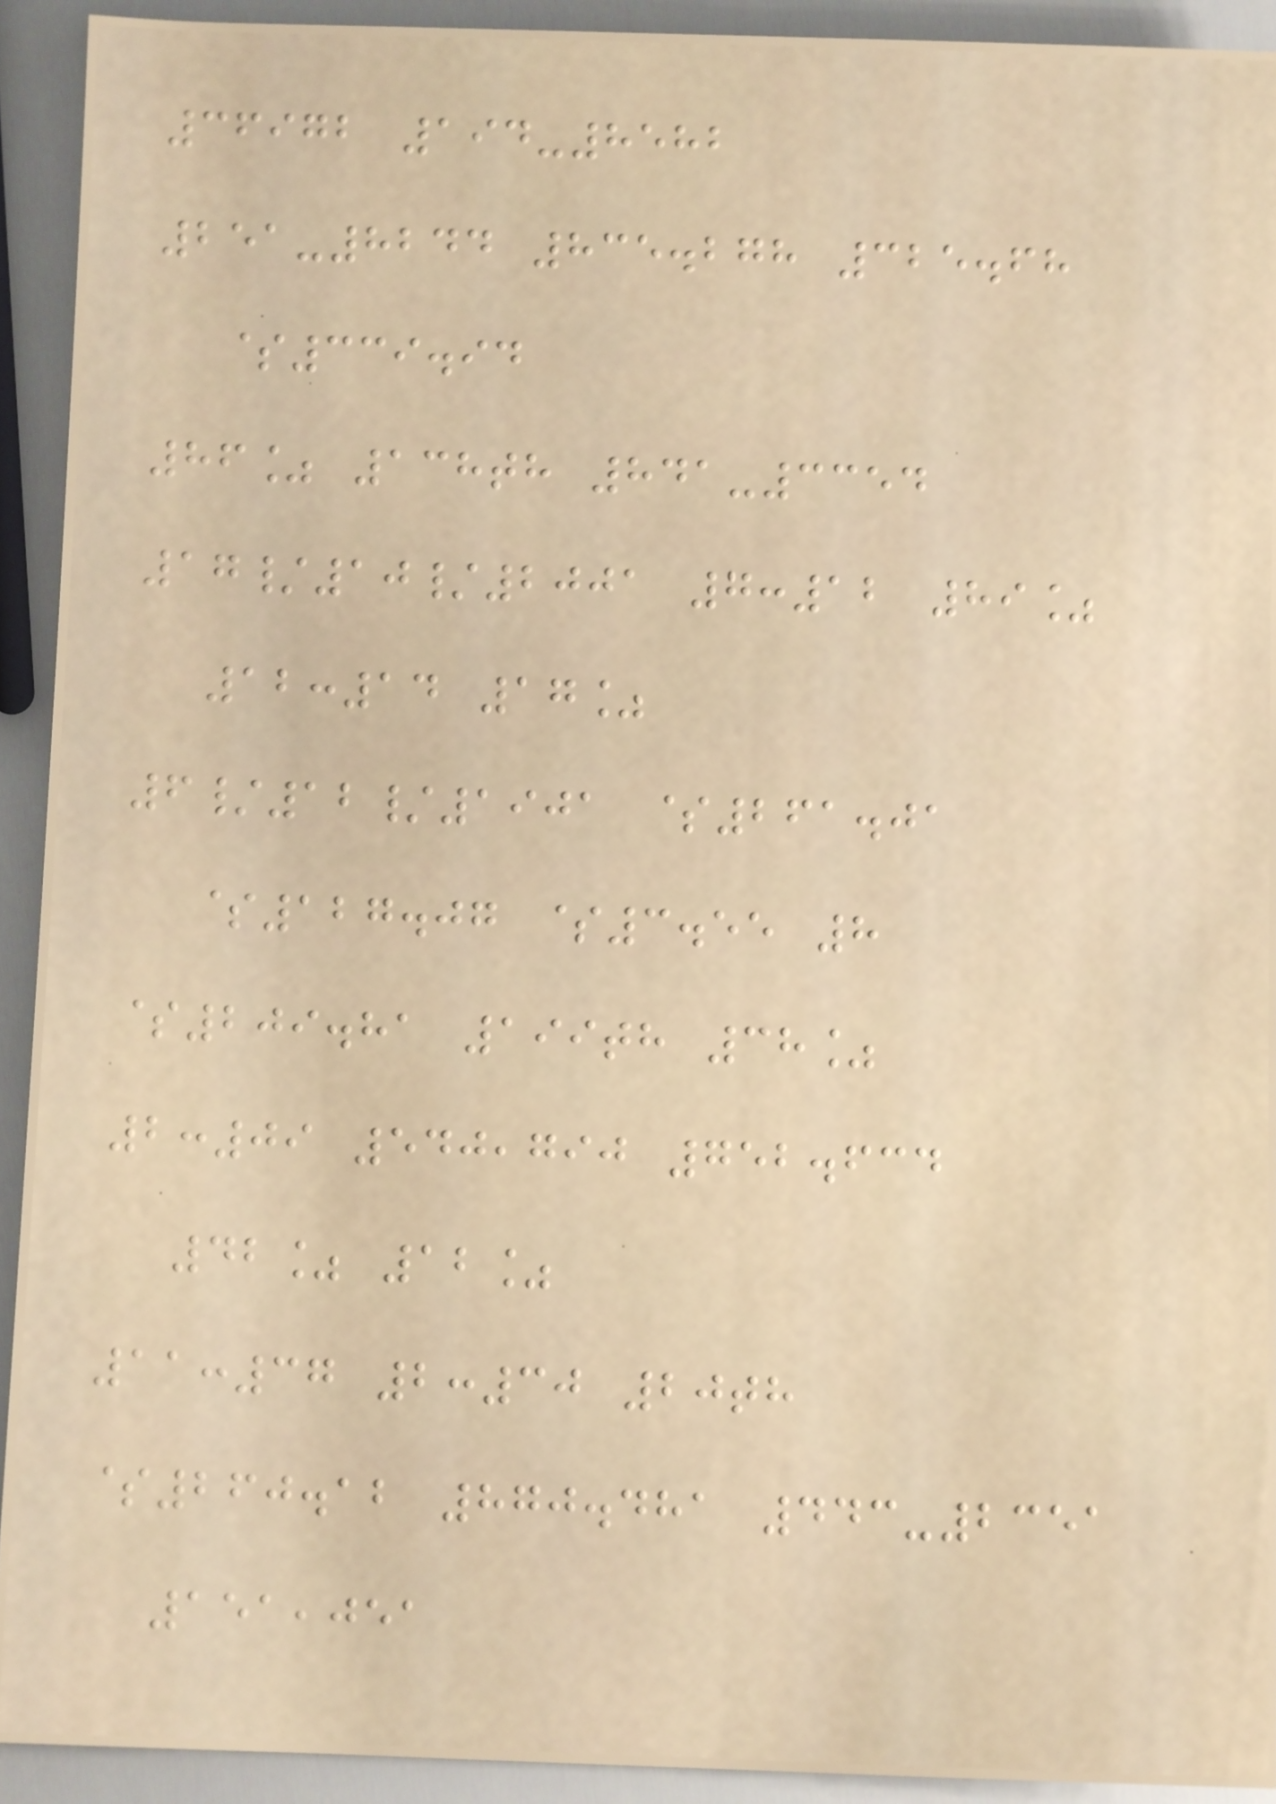36972 194-8582
251-8244 835.278 325.68
$339.94
86% 138th 841-3354
17/10/2001 7:12 89%
12:14 17%
6/12/1901 $261.01
$127.07 $3.55 8
$209.81 199th 38%
2:09 540,790 752.634
42% 12%
11:37 2:30 20th
$260.12 870.481 443-2351
151,051
